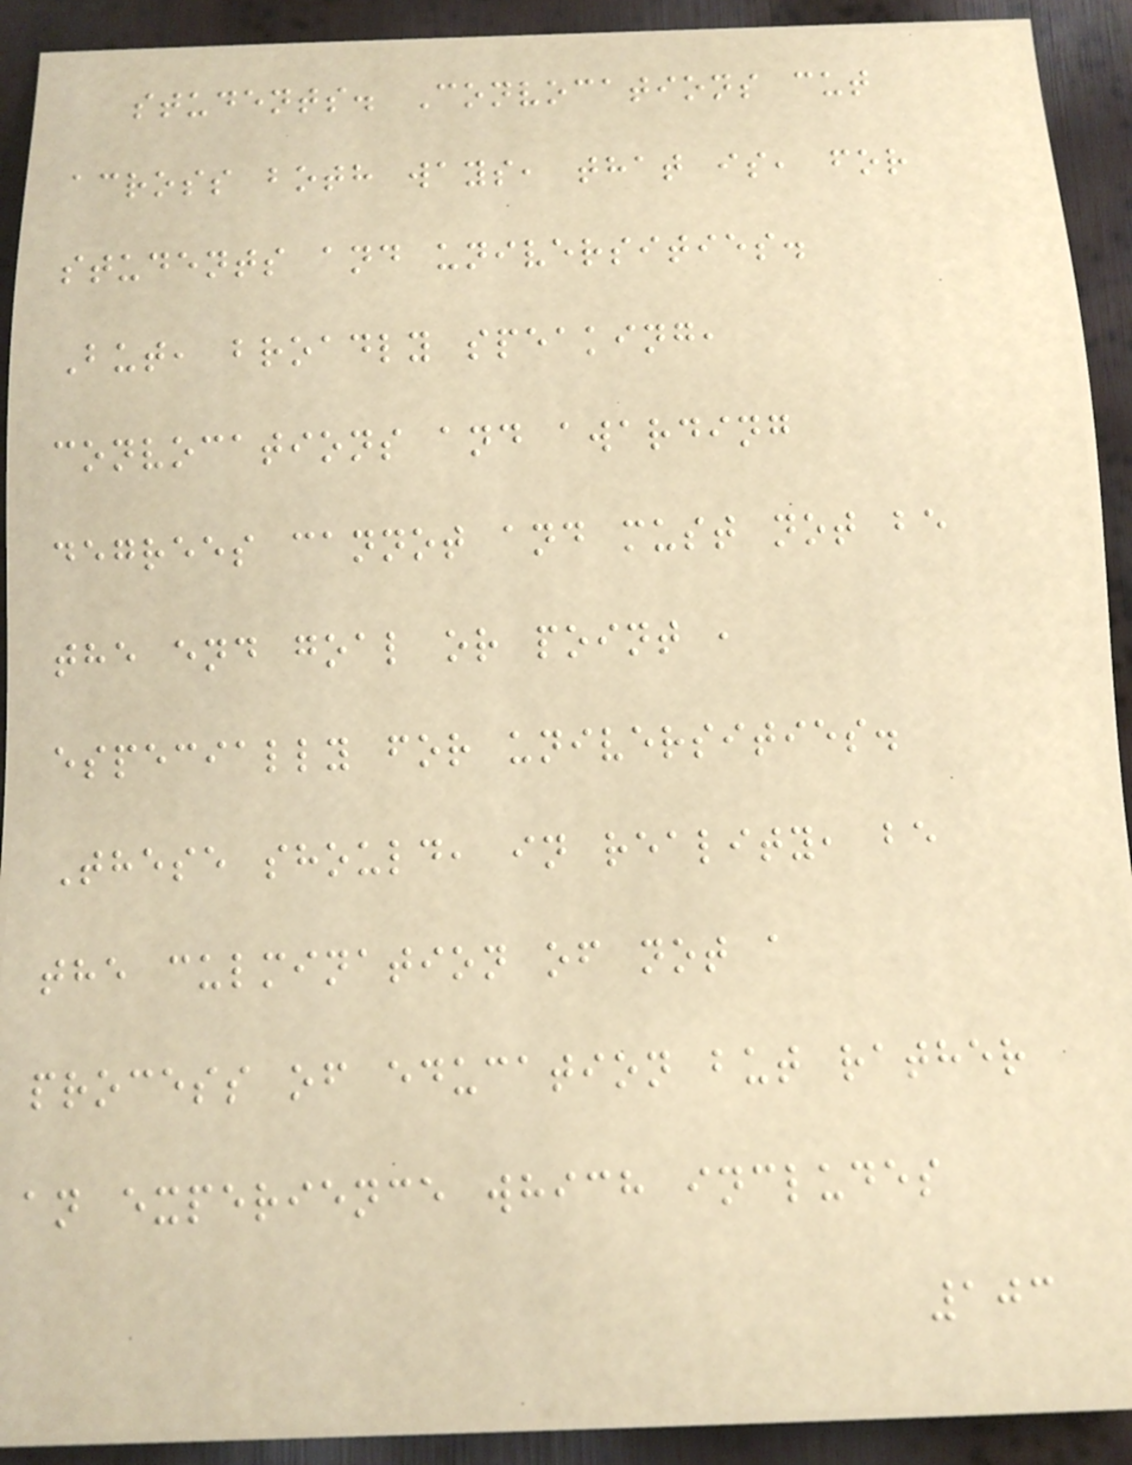students. Convocations cut
across both ways, that is, for
students and universities.
But, broadly speaking,
convocations and awarding
degrees cannot and must not be
the end goal or point ,
especially for universities.
These should, in reality, be
the culmination of not a
process of education but rather
an experience which includes
103
